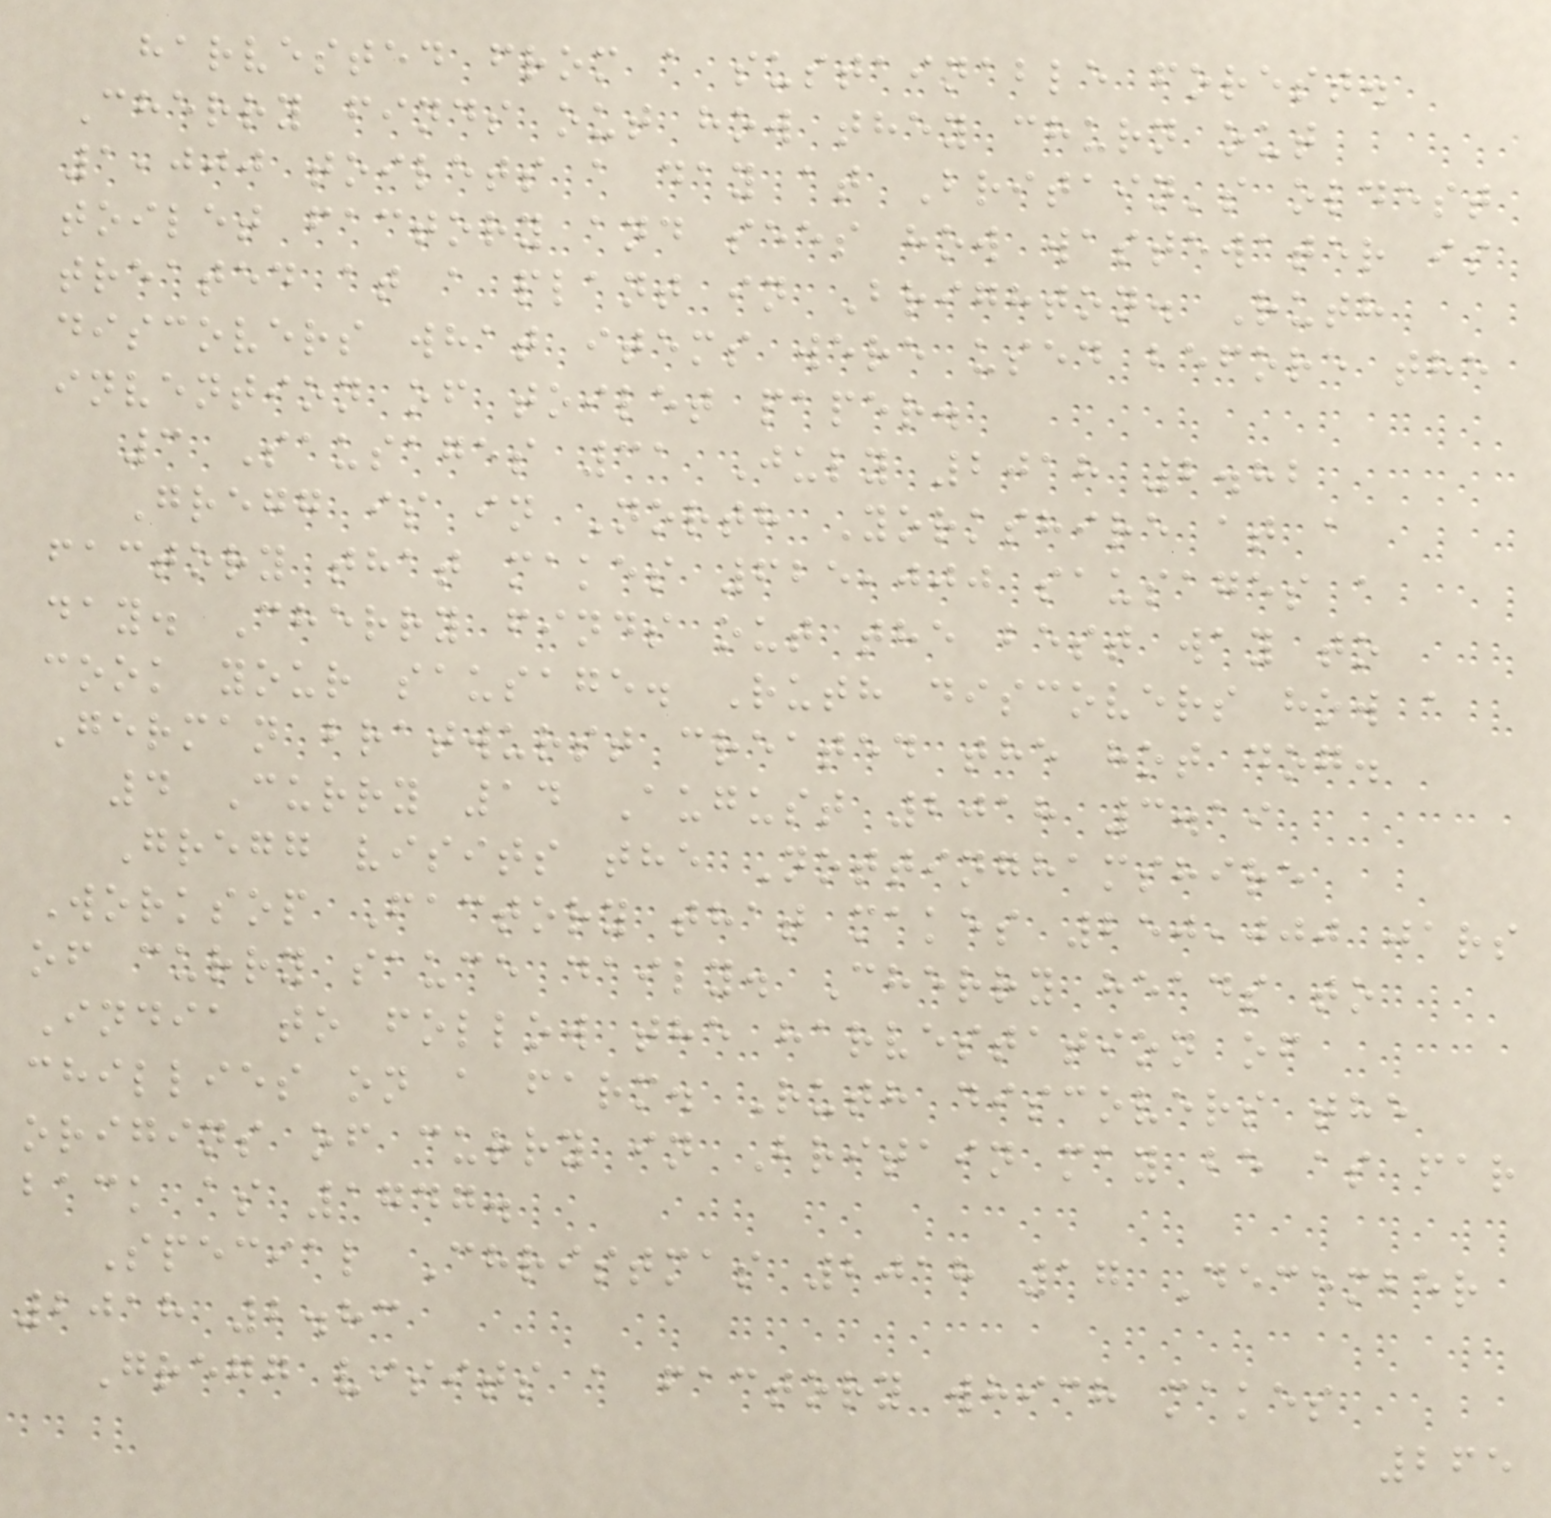harvested from a sustainable forest.
Cherry finds out how they churn out
1,000 toilets a day at Britain's oldest
toilet factory and sees how wastewater is
treated at a plant in Brighton. Ruth
discovers what items were used before the
invention of toilet paper.
3 Sausages 31 July 2018 2.82
Gregg is in North Yorkshire at a
factory that makes 625,000 sausages a
day. Cherry finds out the best way to
cook your sausage. Ruth discovers how a
German bratwurst created the hot dog.
4 Curry 14 August 2018 3.19
Gregg visits the Nottinghamshire
Worksop Factory that makes 250,000 jars
of curry sauce daily. Cherry heads to
India to follow the harvestation of
chillies on a farm. Ruth discovers the
origins of curry in Britain may be as far
back as 1747.
Special Christmas 2018 17 December
2018 2.83
Gregg visits a factory which makes
265
